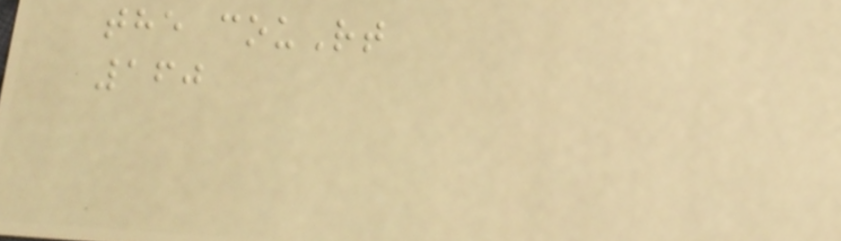the couRt
160
